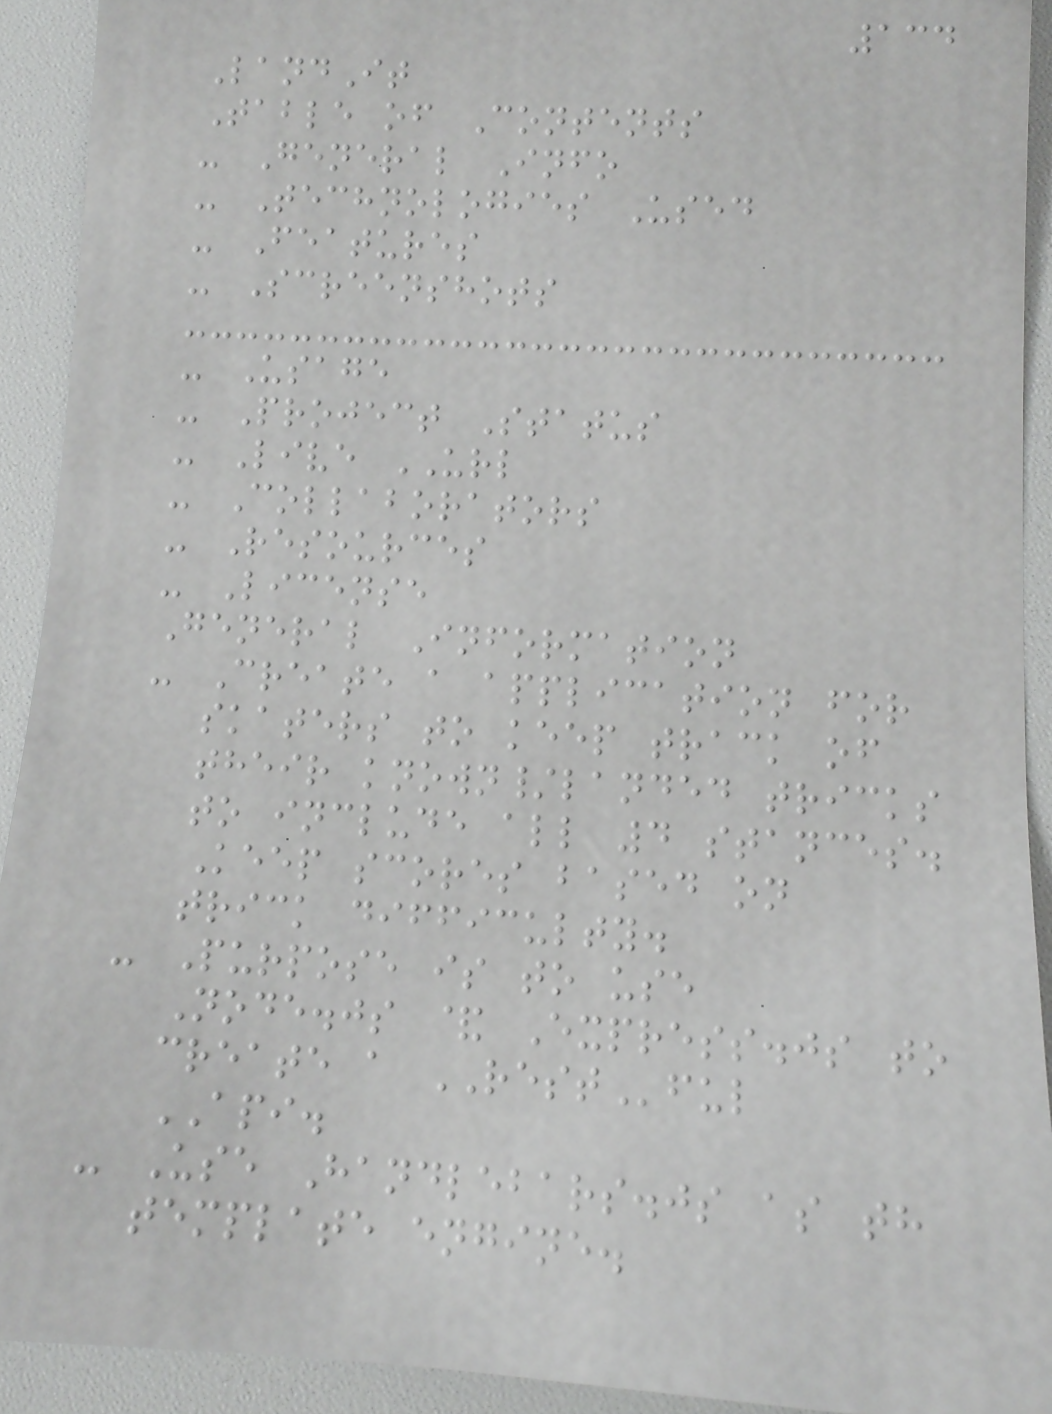134
LandIt
Table of Contents
- General Info
- Technologies Used
- Features
- Screenshots
- Usage
- Project Status
- Live URL
- Collaborators
- Resources
- License
General Information
- Create a application for
skaters to keep track of
their known/landed tricks
to include all 4 stances.
Keep scores based on
trick difficulty.
- Purpose is to use
Node.js & Express.js to
create a RESTful
API.
- Use Handlebars.js as th
template engine.
